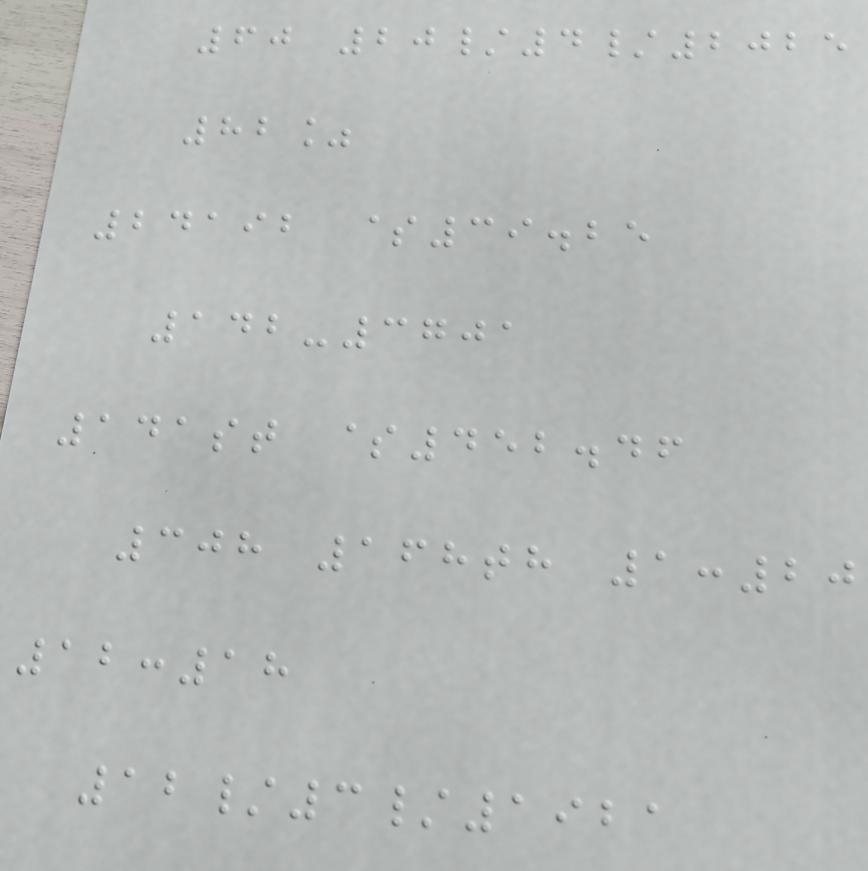60 20/4/2025
82%
24192 $39.25
142-3701
141st $452.46
308 168th 1:20
12:18
12/3/1921
